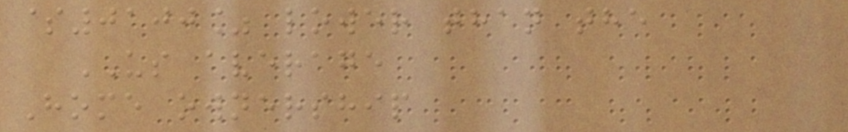$0100% lower than the
US average
Home ownership
